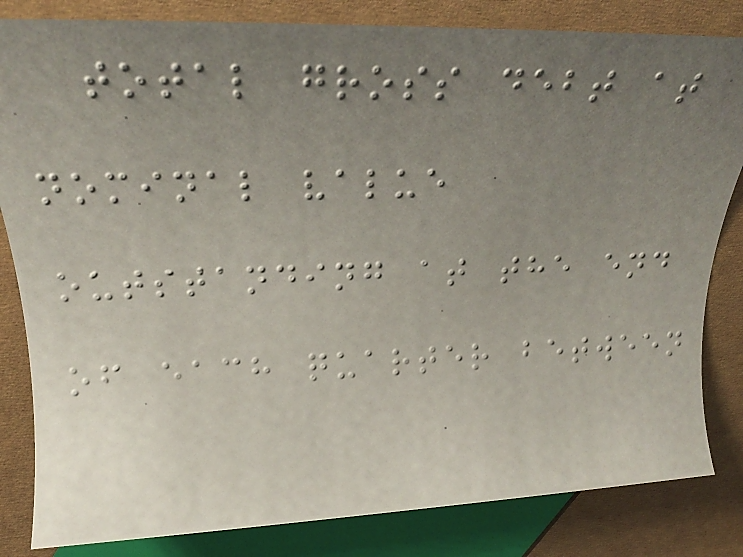total gross debt at
nominal value
outstanding at the end
of each quarter between
